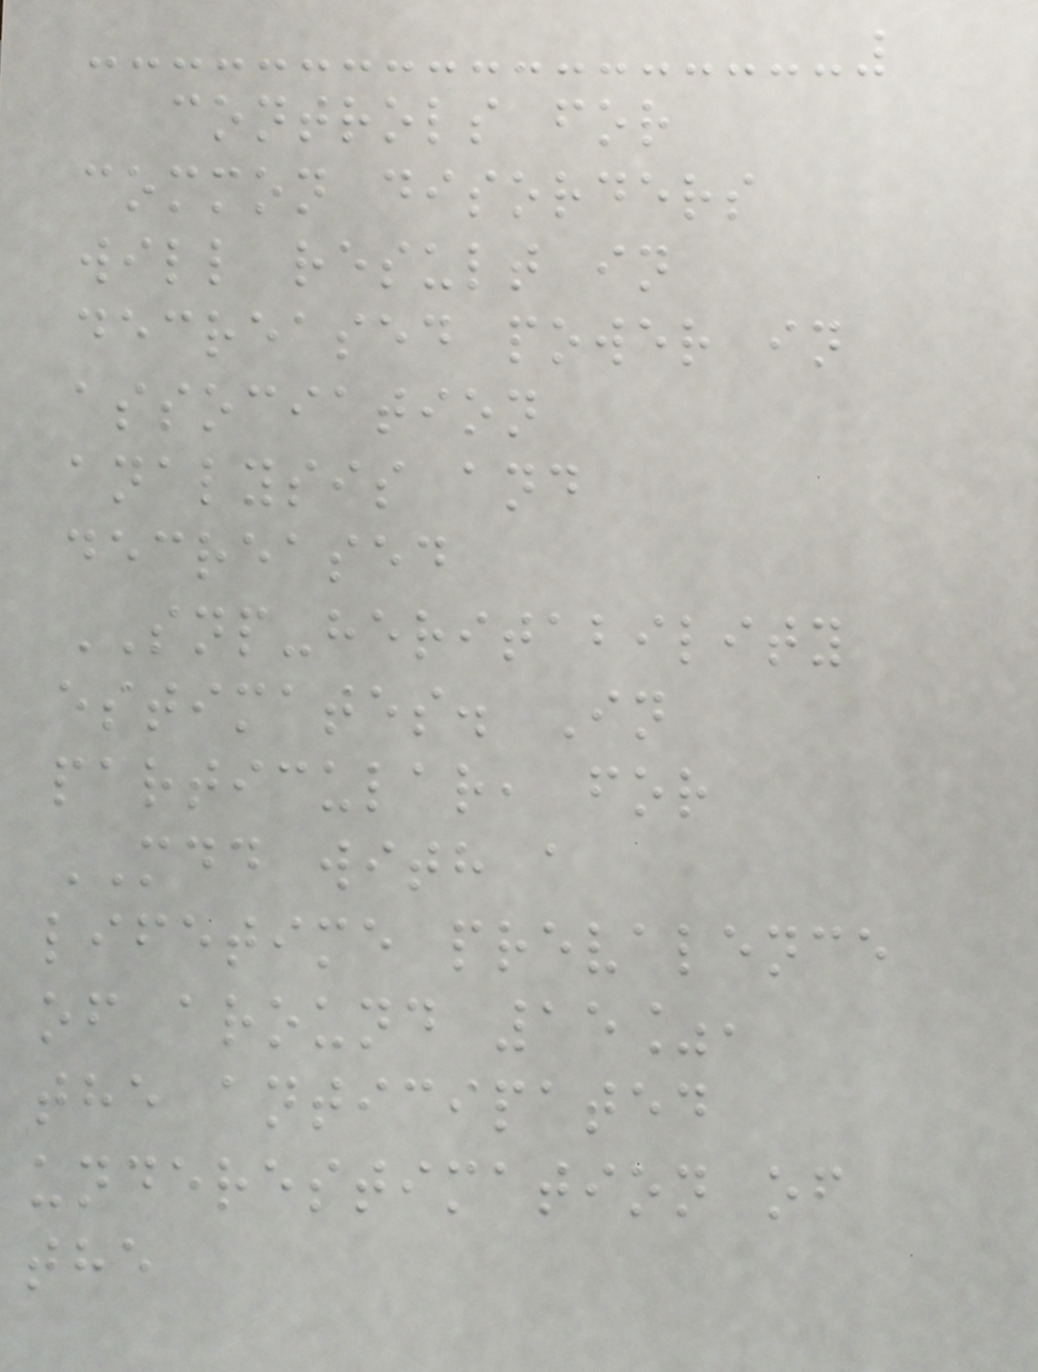controls for
common disorders
will result in
decreased power in
association
analysis and
decreased
SNP-heritability
estimates. In
particular, for
MDD with a
lifetime prevalence
of around 15%,
the anticipated
underestimation of
the
